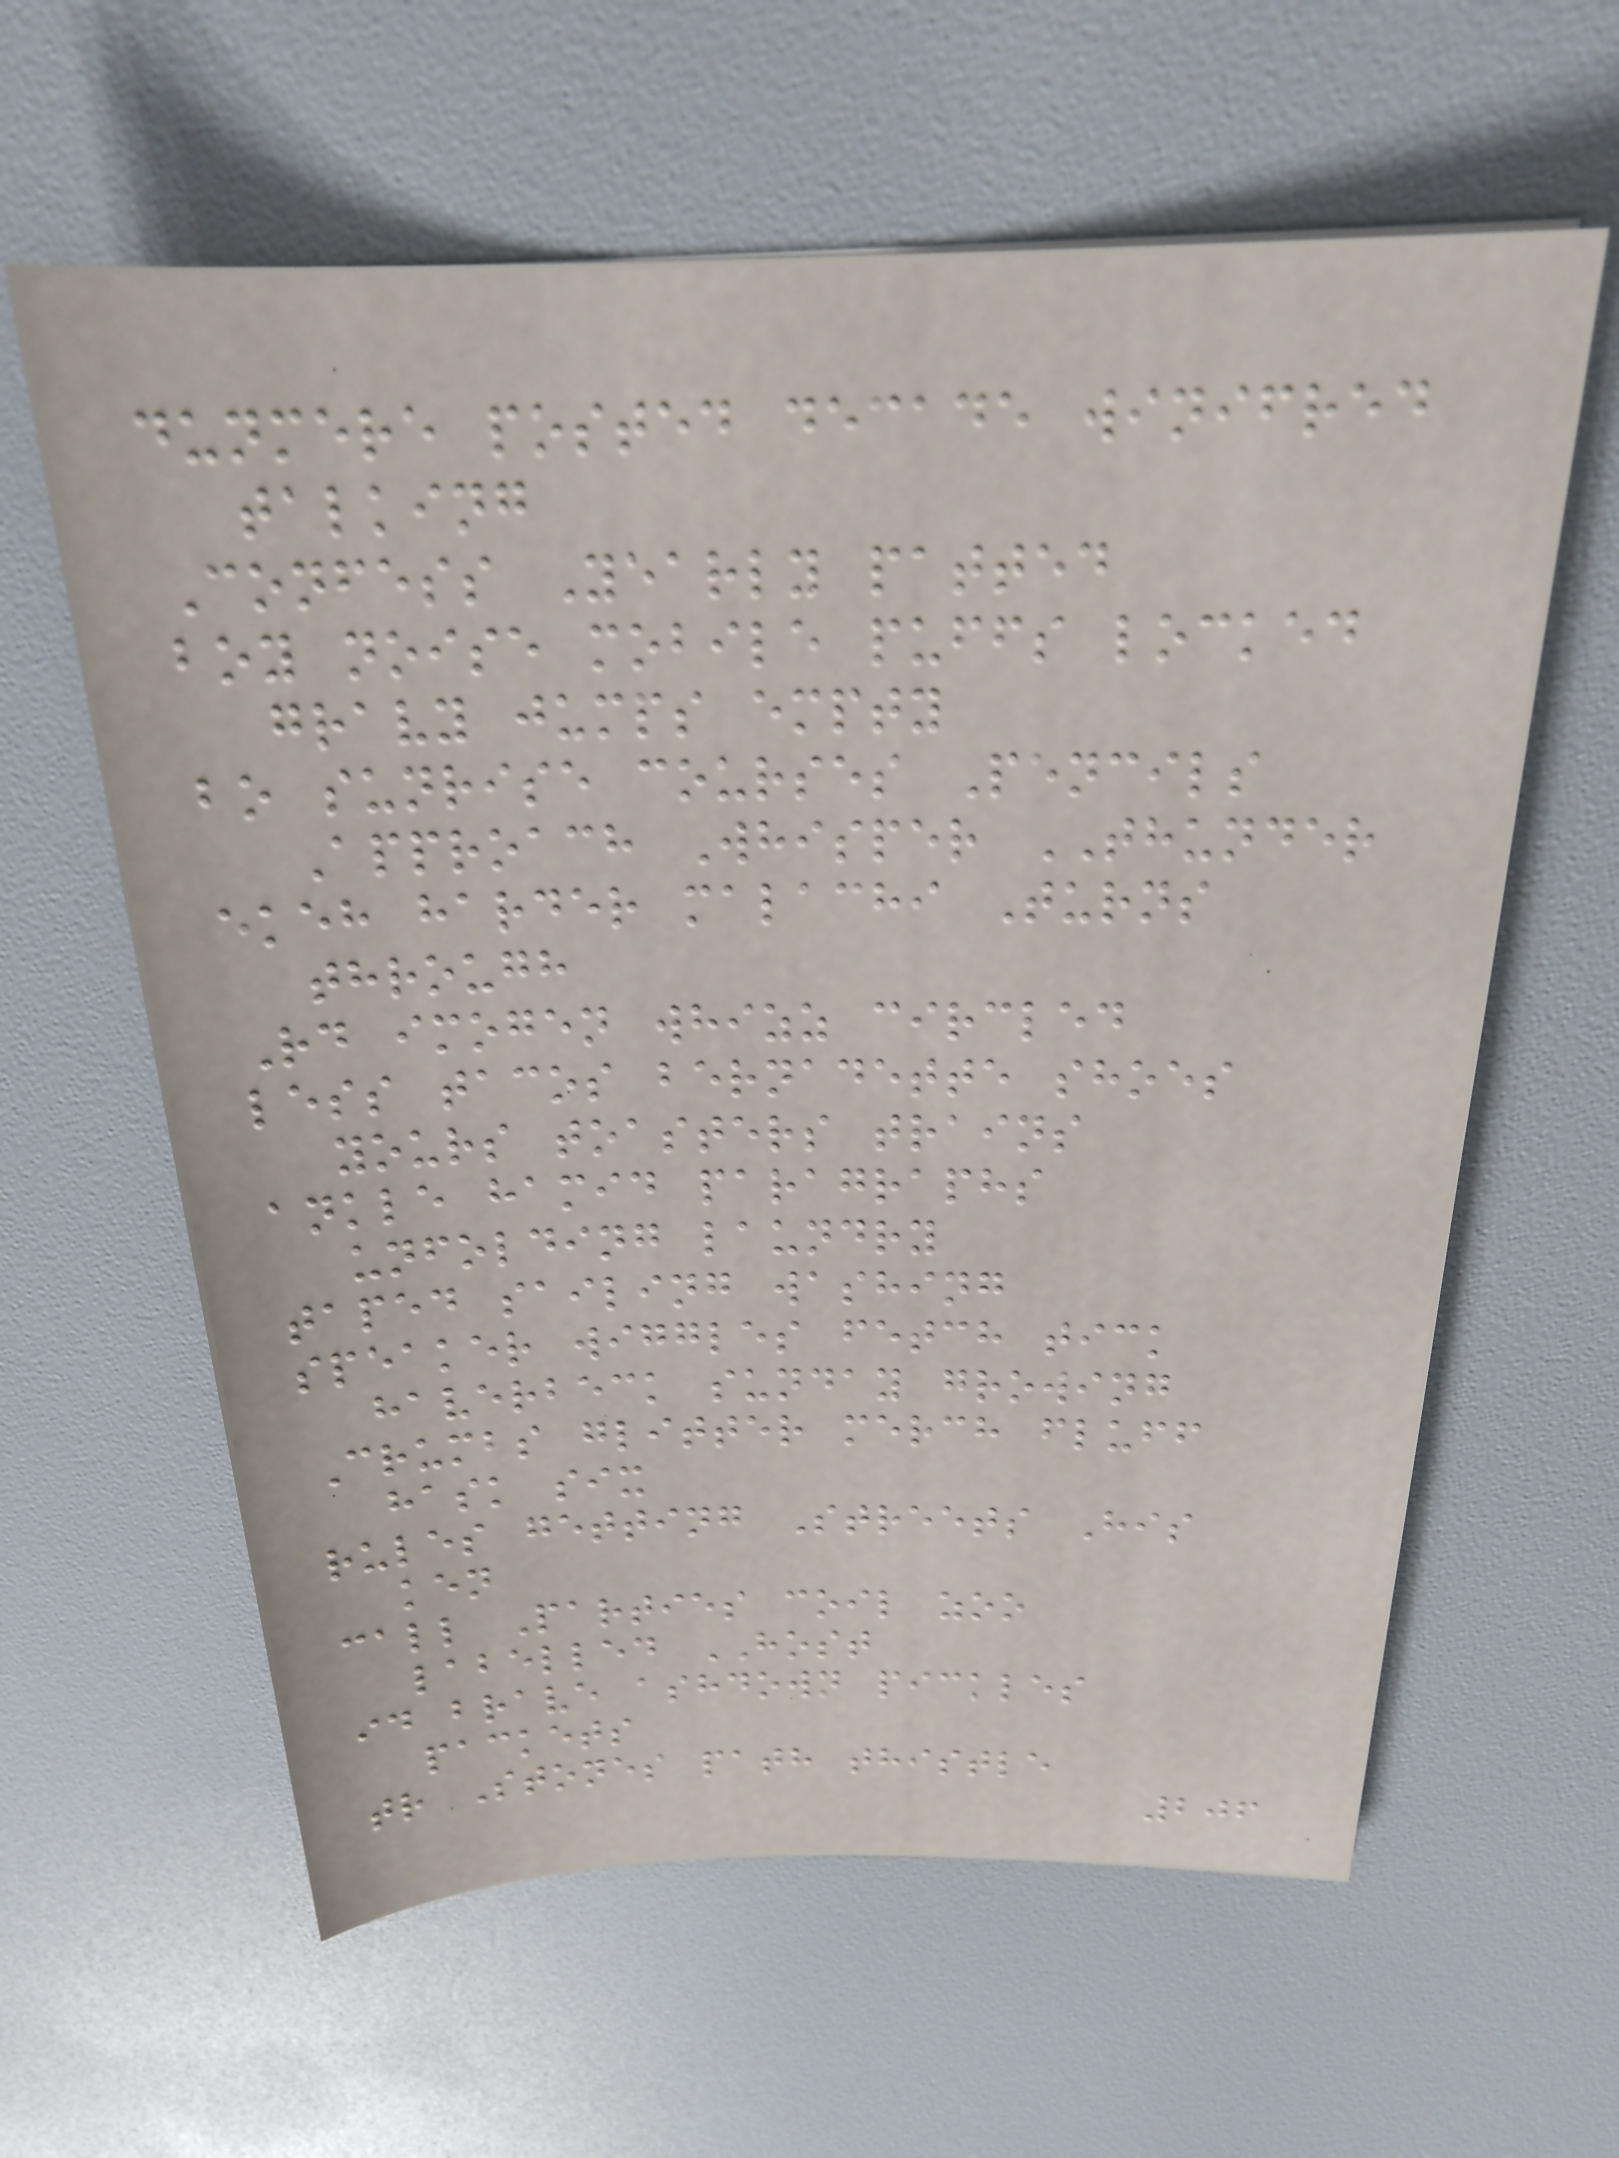dunmere posted decade winifred
talking
Confess Yearly patted
boy noise mobile puffs locked
gravy jumps empty
bo sunrise courses Pencils
Approach Whisper THUNDER
ekeh harder malachi Turns
through
Rd imogen whizz circled
less tacos bernadette shoes
yours toasters trains
ankle hamid paragraphs
unfolding laundry
taped sailing washing
speaker wiggles fetch tick
haverbeck sunday growing
Crumbs glitter merch fluff
hask six
rules getting Streets His
ken
call Parties coil zoo
labelled HOST
id brave ashdown pickles
packets
tr Stones path thistle
206
